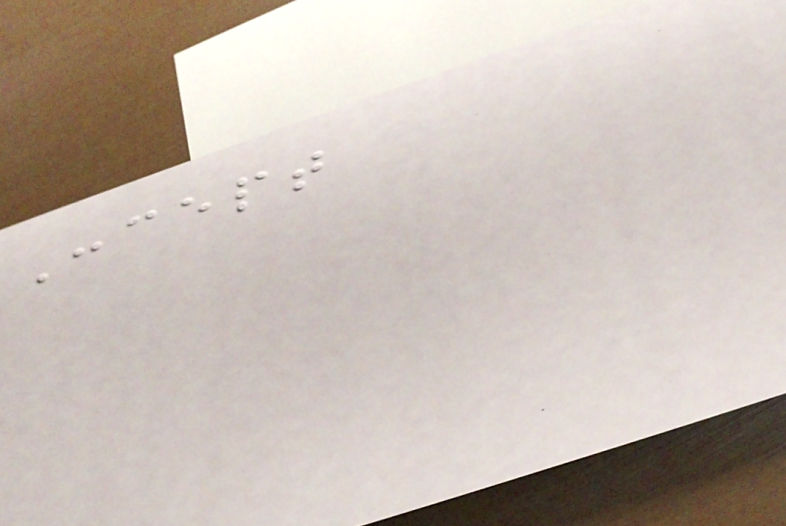Concept
